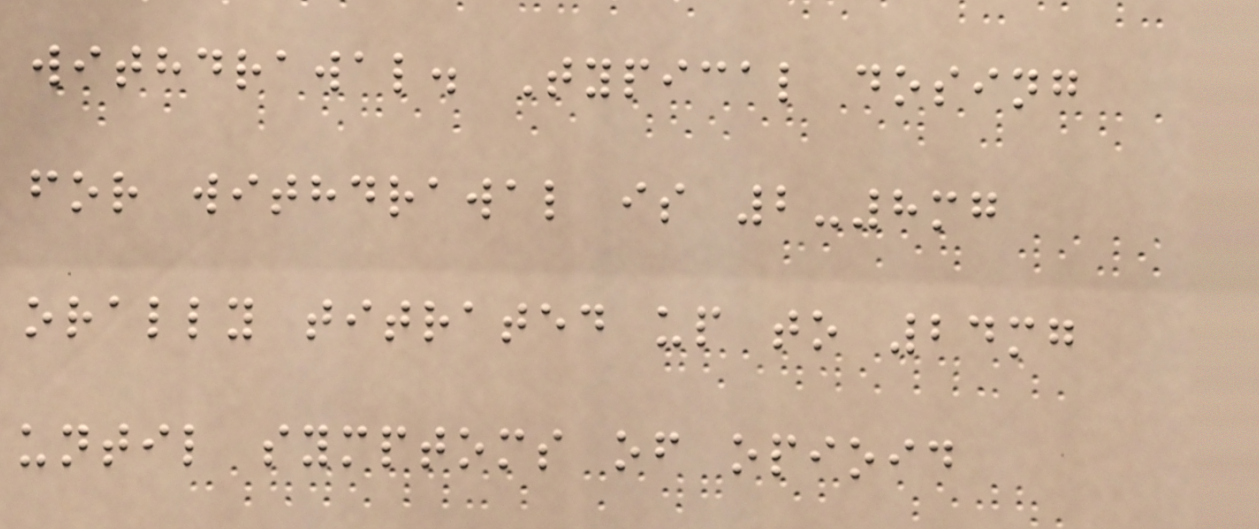withdrawal. Typical dosing
for withdrawal is 2-8mg
orally titrated up to 24mg
until symptoms of opioid
